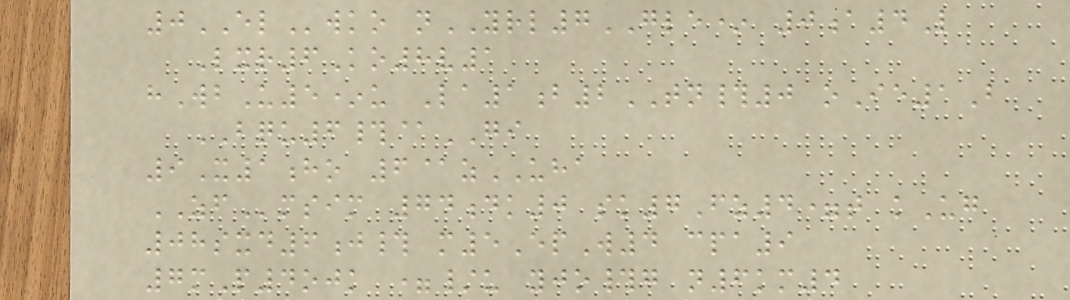0ELwko nYRL7GLE* 0a4L
Lxr6Ko8v1
hWbU5*u La1b2TN#0 oIe1B
BQU6#@GI
9X1ho 6@zUHA
ZFmsim 74dk0 sk7Fz4=t kUg
08sxd6j# m5EpW4 cpa9
7mP4ojk =/u yjo#g n6km4
